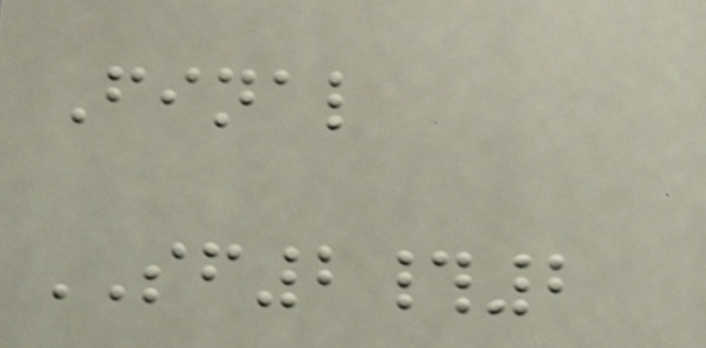Final
SF2#2
